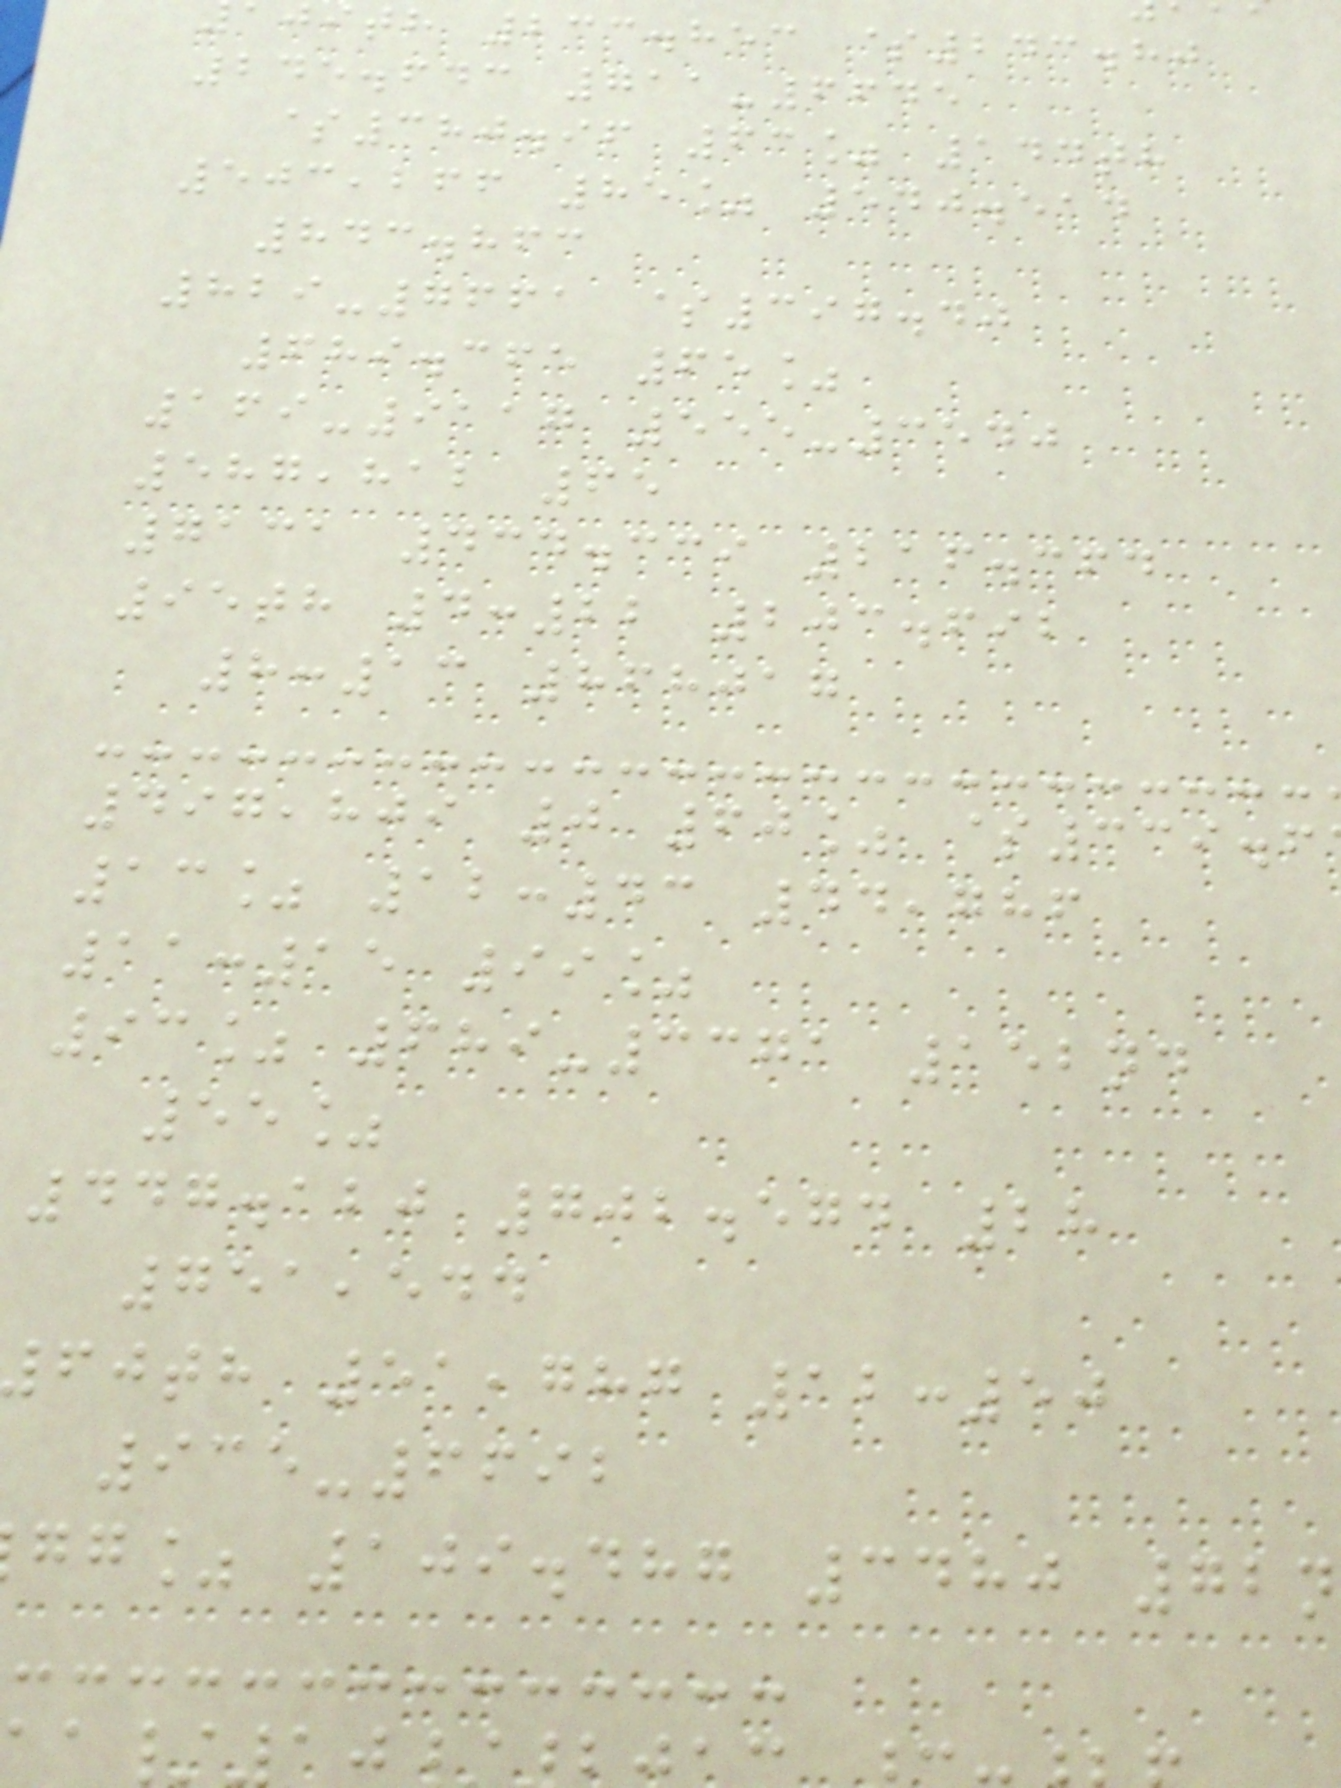jith 233.853 $243.80
245.643 711-6645
$380.96 63% 144th
503,266 85% 540.514
843.863
829-7661 $397.40
689.365 65%
169-9117 555-3540
587,812 65
7131 434.339 216.364
95th 4:22 203.692
8:13 868017
497,809 0 60% $339.6
13% 12:43 44,786
11:15 99%
93% 689-3371 152nd
55%
447.120 702.574 28
751,544
fjth 51,787 12:50
935-6692
gg% 109.487 3480 72n
